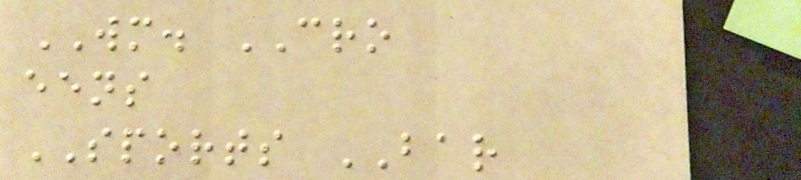WM. CRO
eens
SPORTS BAR
